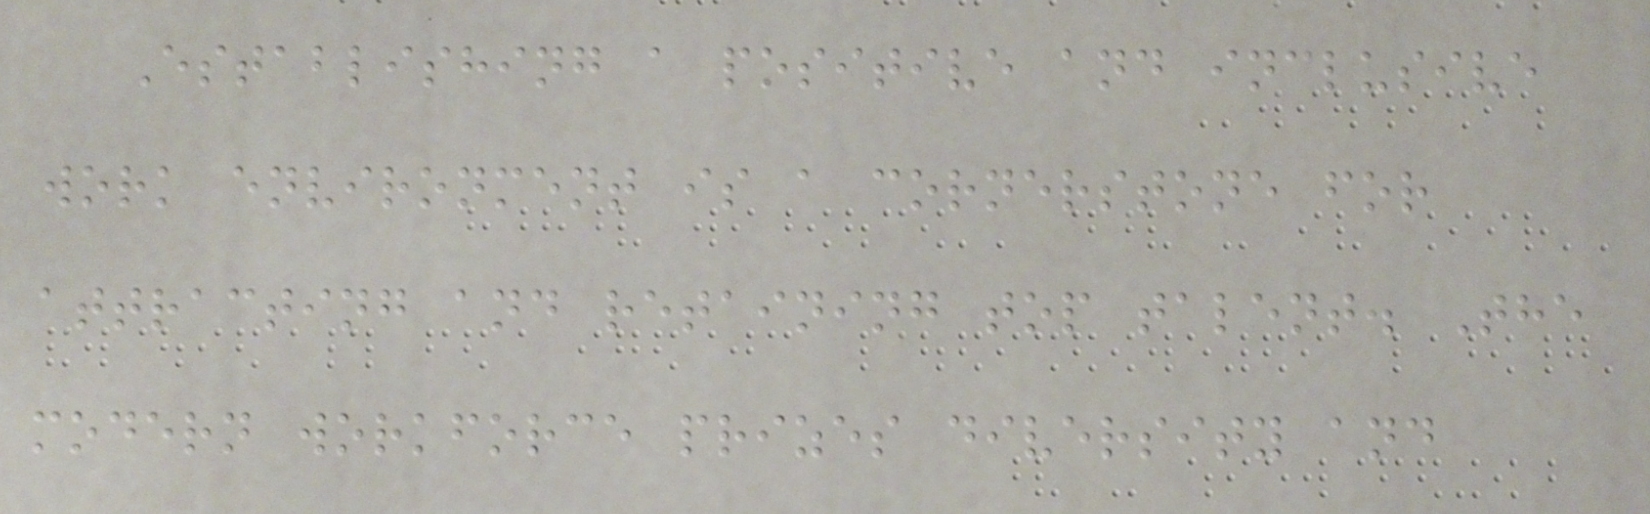Establishing a positive and inclusive
work environment is a cornerstone for
attracting and retaining top talent. The
modern workforce prizes diversity and
